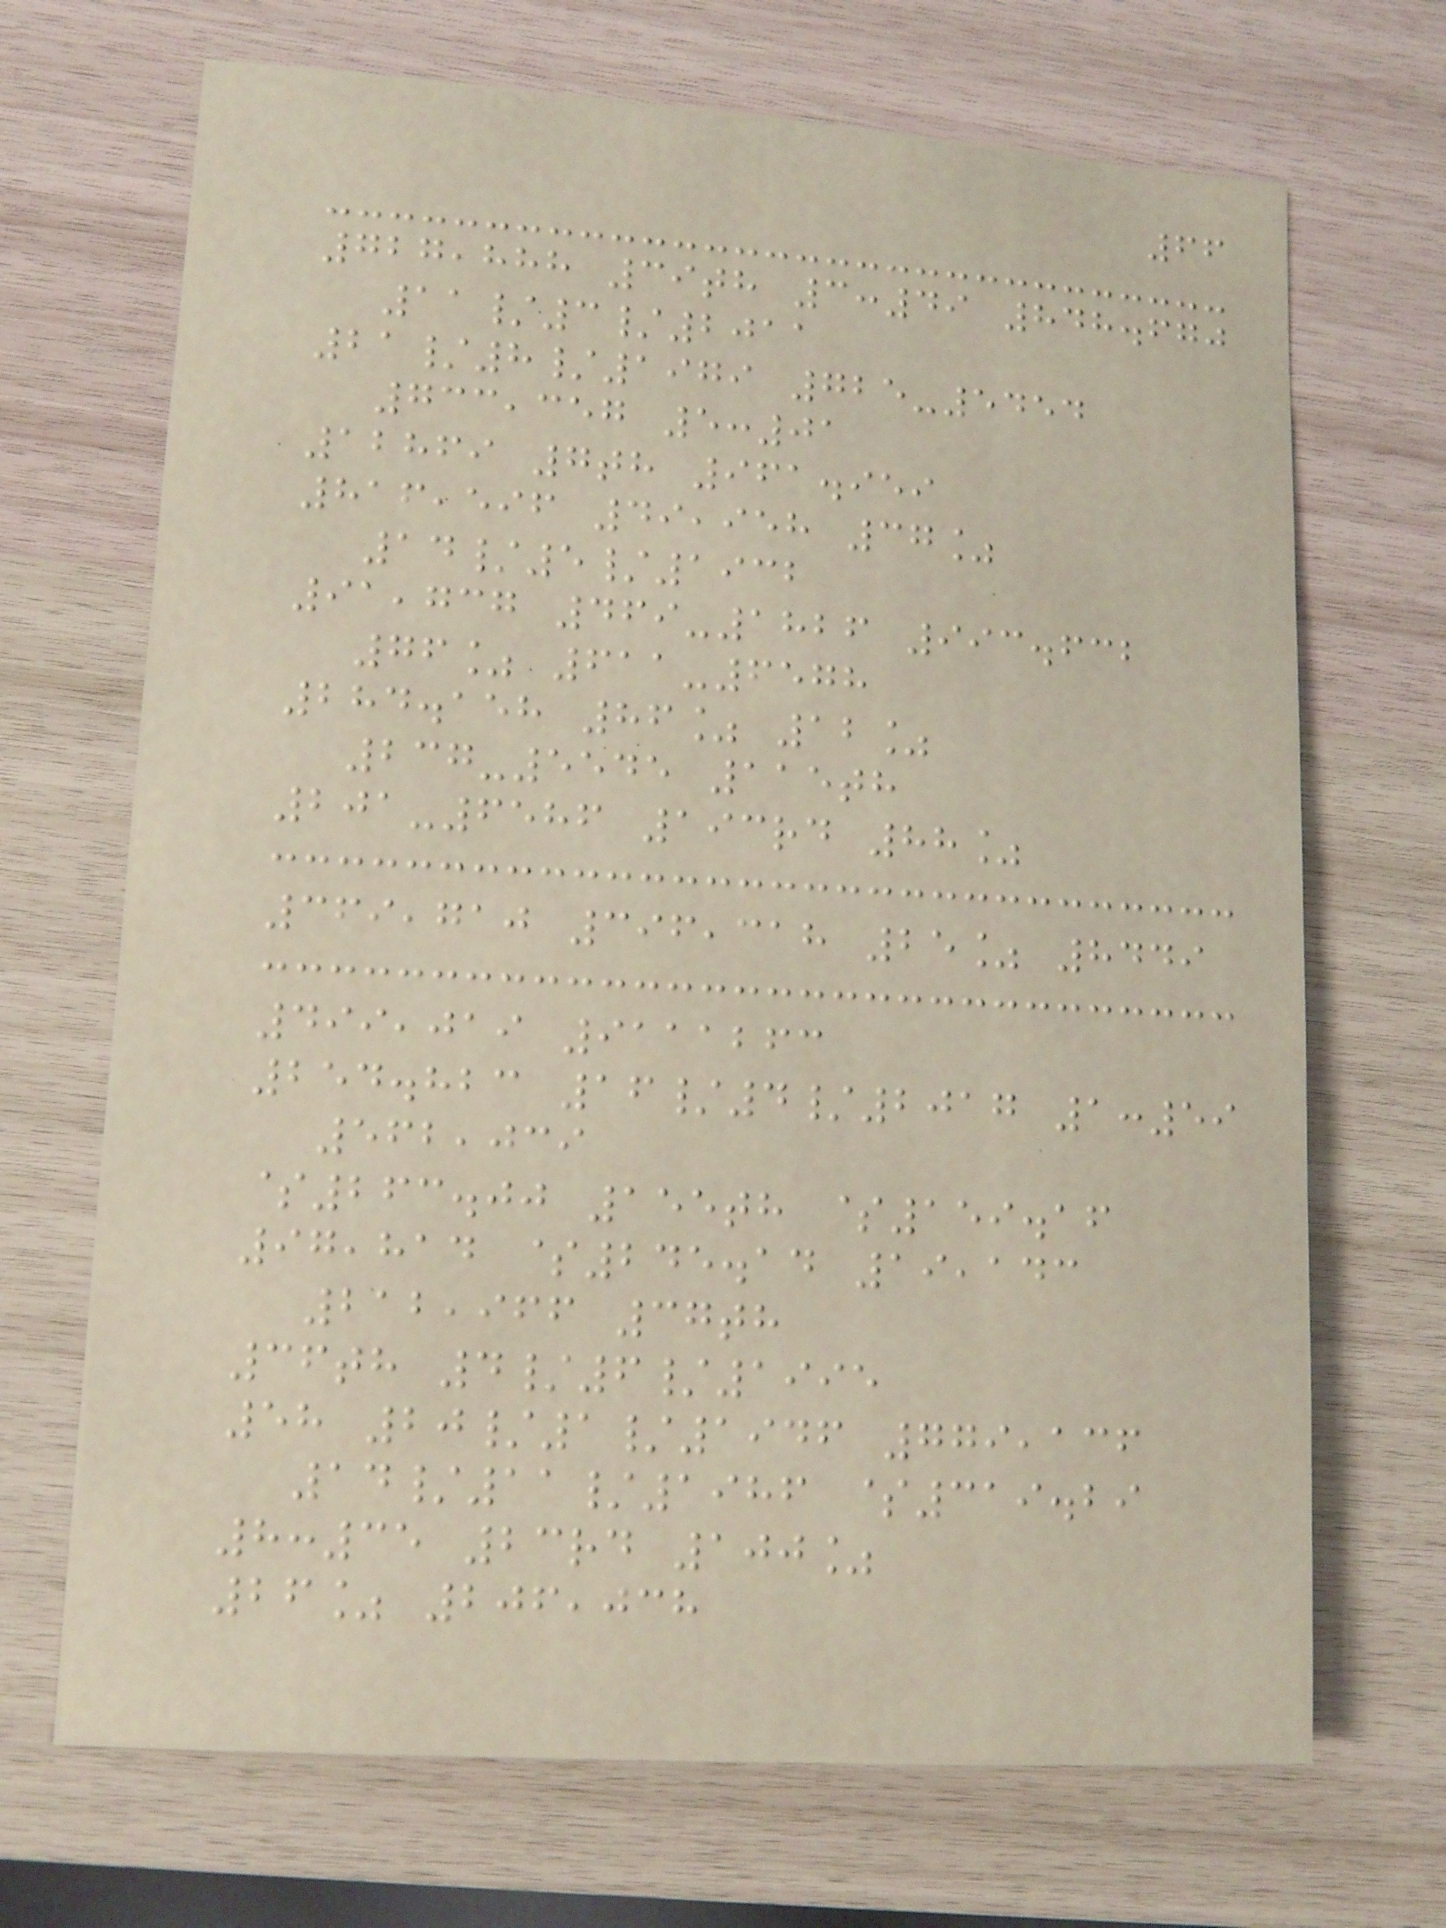66
727,888 39th 3:49 848.670
11/3/2011
21/8/1979 725-5454
733,357 5:01
12869 7th 961.959
816,596 49,958 37%
14/5/1932
91,737 469-1826 993.632
76% 611-6578
284.158 86% 12%
237-5545 115th
201-6586 193rd 88%
369,710 396,318 25% 8449
499,019 9111263
254.823 16/4/2017 1:59
562,039
$263.00 155th $159.16
97,814 $245.14 19,143
212,966 37th
36th 4/6/1995
58 20/1/1946 779,136
14/11/1986 $319.29
8:35 23rd 100%
26% 206,038
